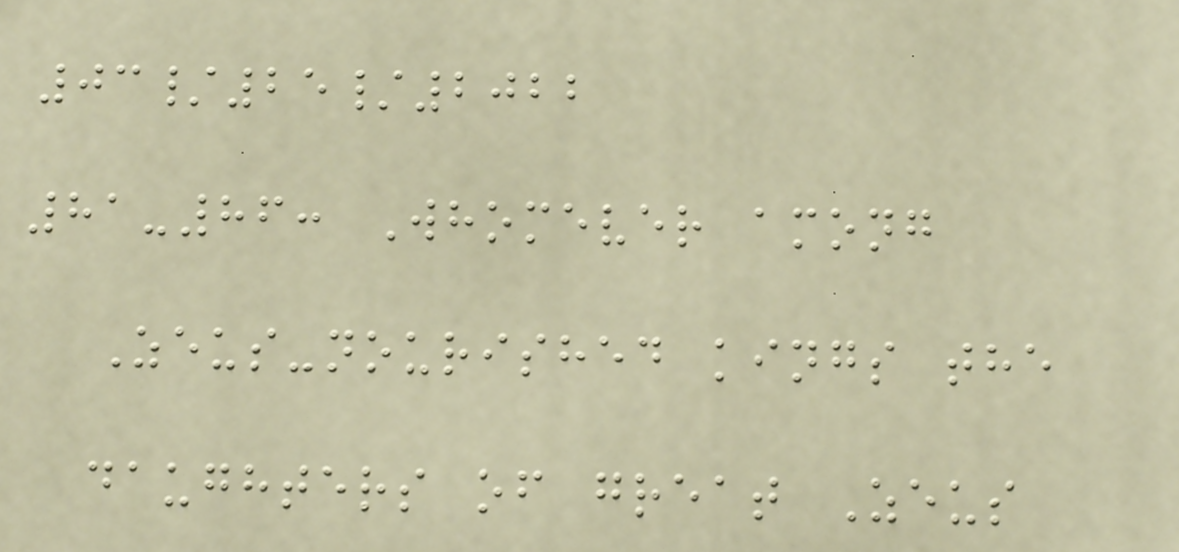03/25/2022
81-86: Whomever among
Zeus-nourished kings the
daughters of great Zeus
